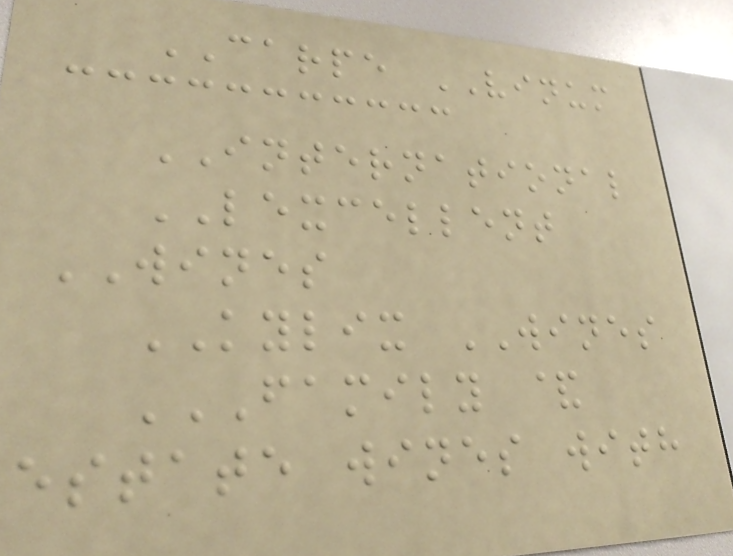CARPE VINUM
INTERNATIONAL
LEXCELLENT
WINES
KYLIX WINES
FAMILY &
ESTATE WINES WITH
